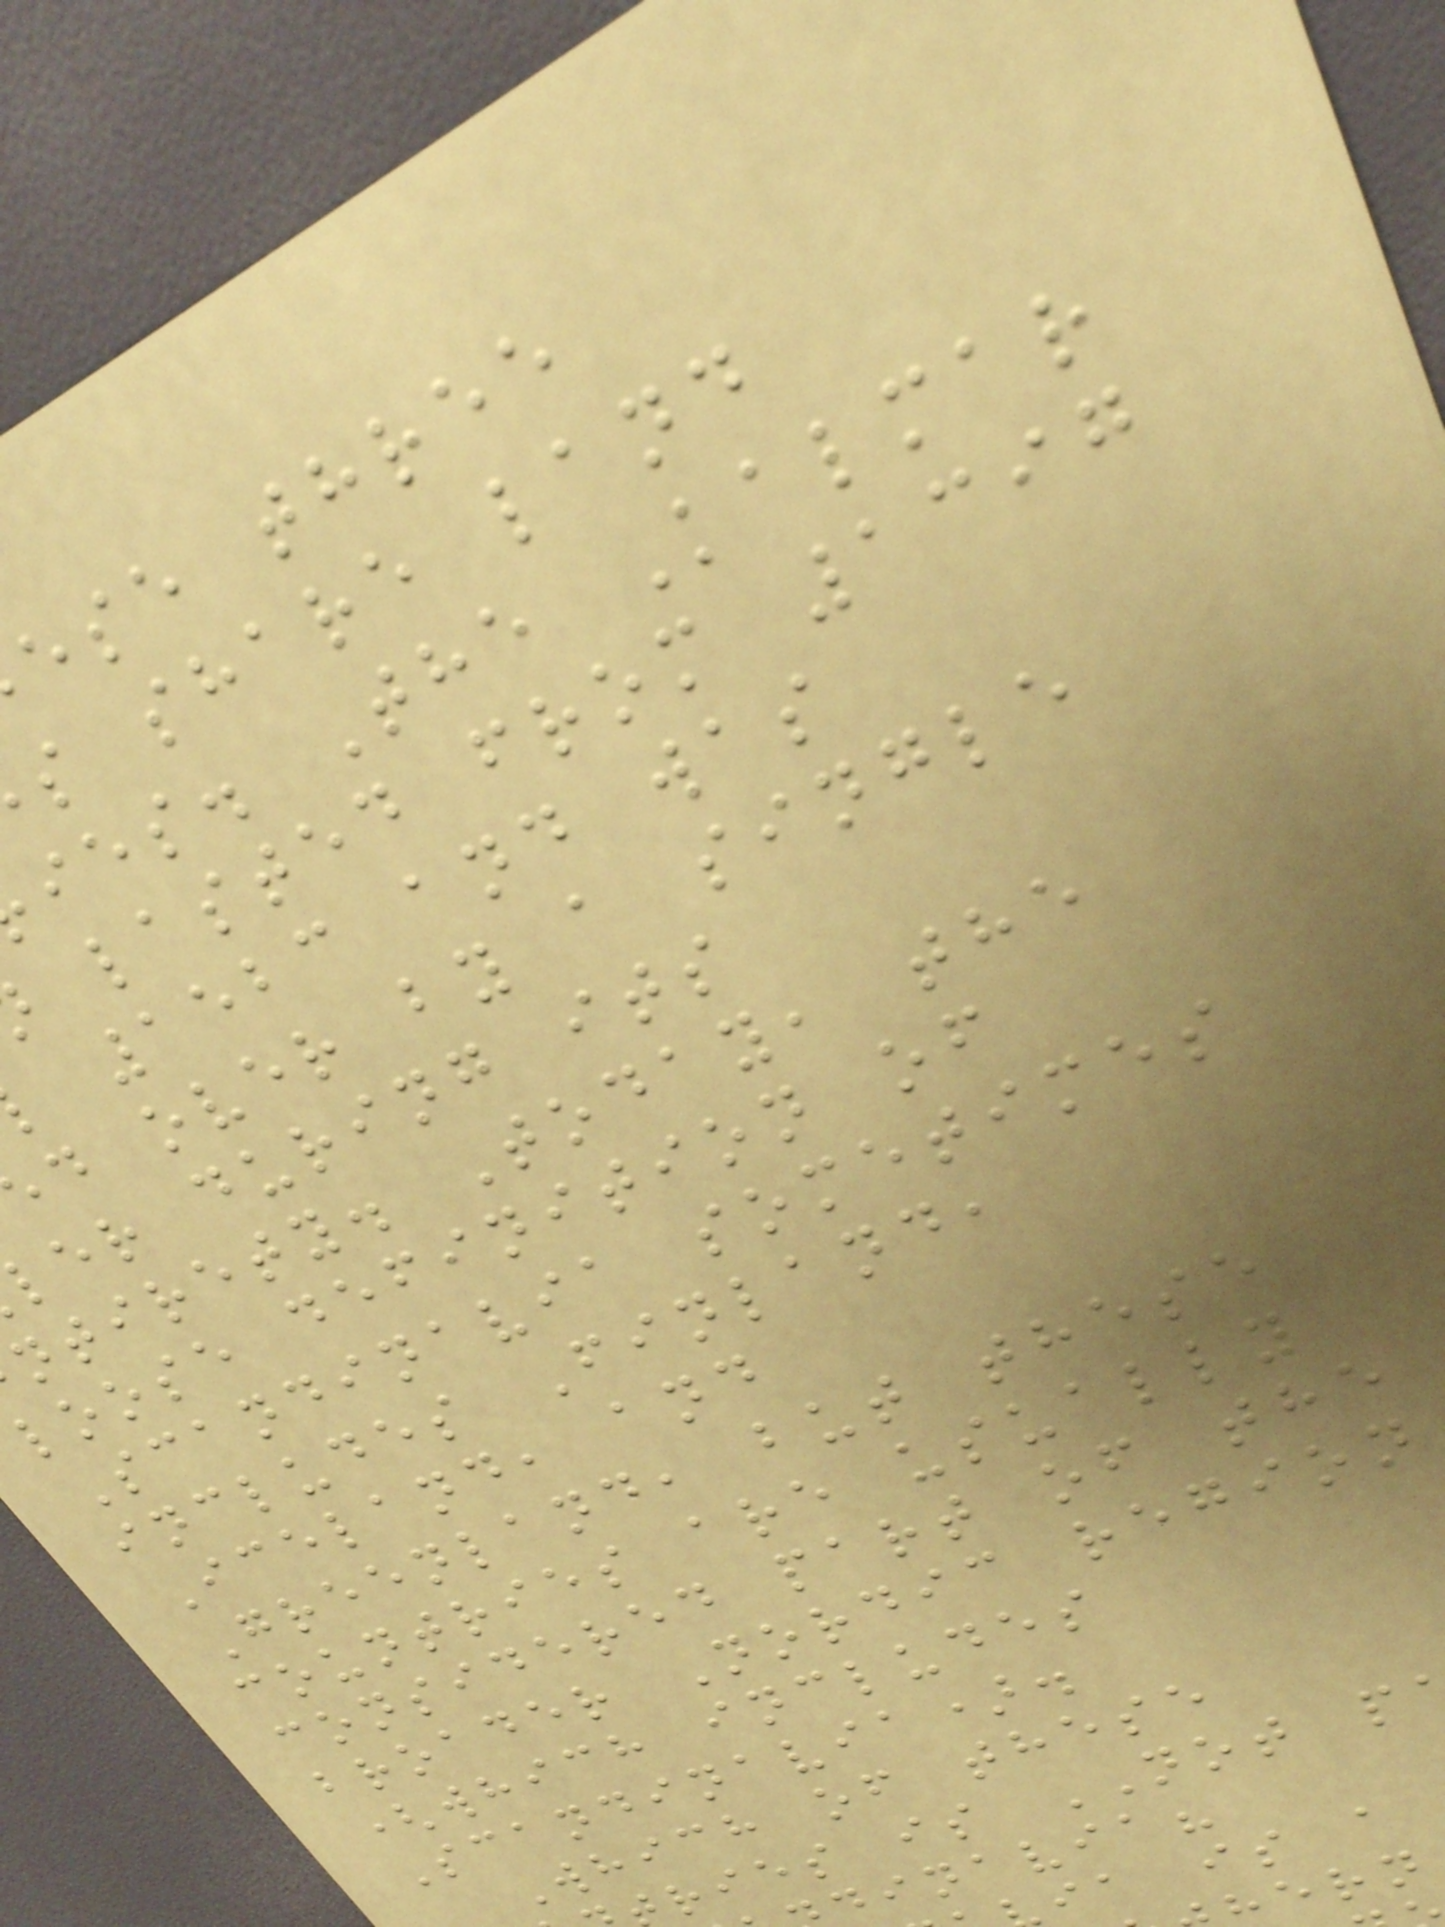ese three
s share land
ies. The Kalmar
lasted from 1397
1523 and was
d over by a single
ler during its
ntirety. Today, the
loose definition of
Scandinavia sometimes
includes Finland,
Iceland, and
Greenland, but these
countries are usually
considered part of the
broader Nordic region
(which includes
Scandinavia).
Which of these
ries is NOT p
dinavia?
ia is a
